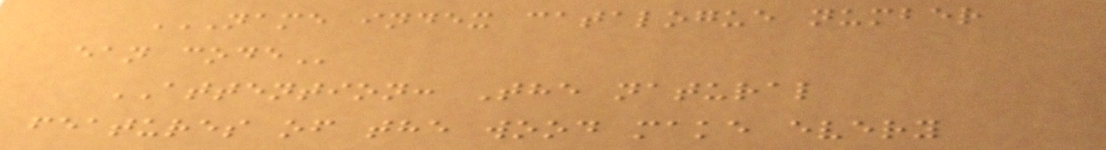NAME INDEX CATALOGUE NUMBER
EAN CODE
ATTENTION: The natural
features of the wood make every
